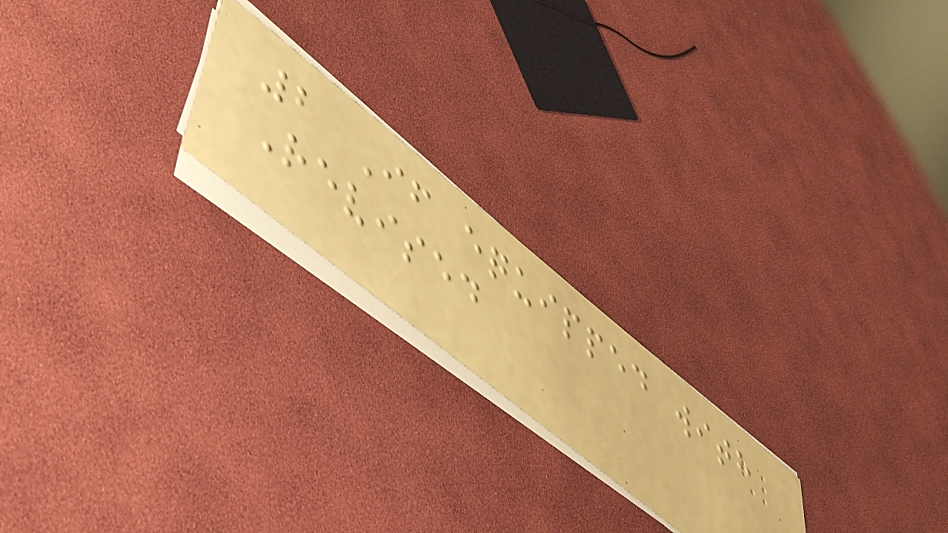2 If equipped with
Revised
